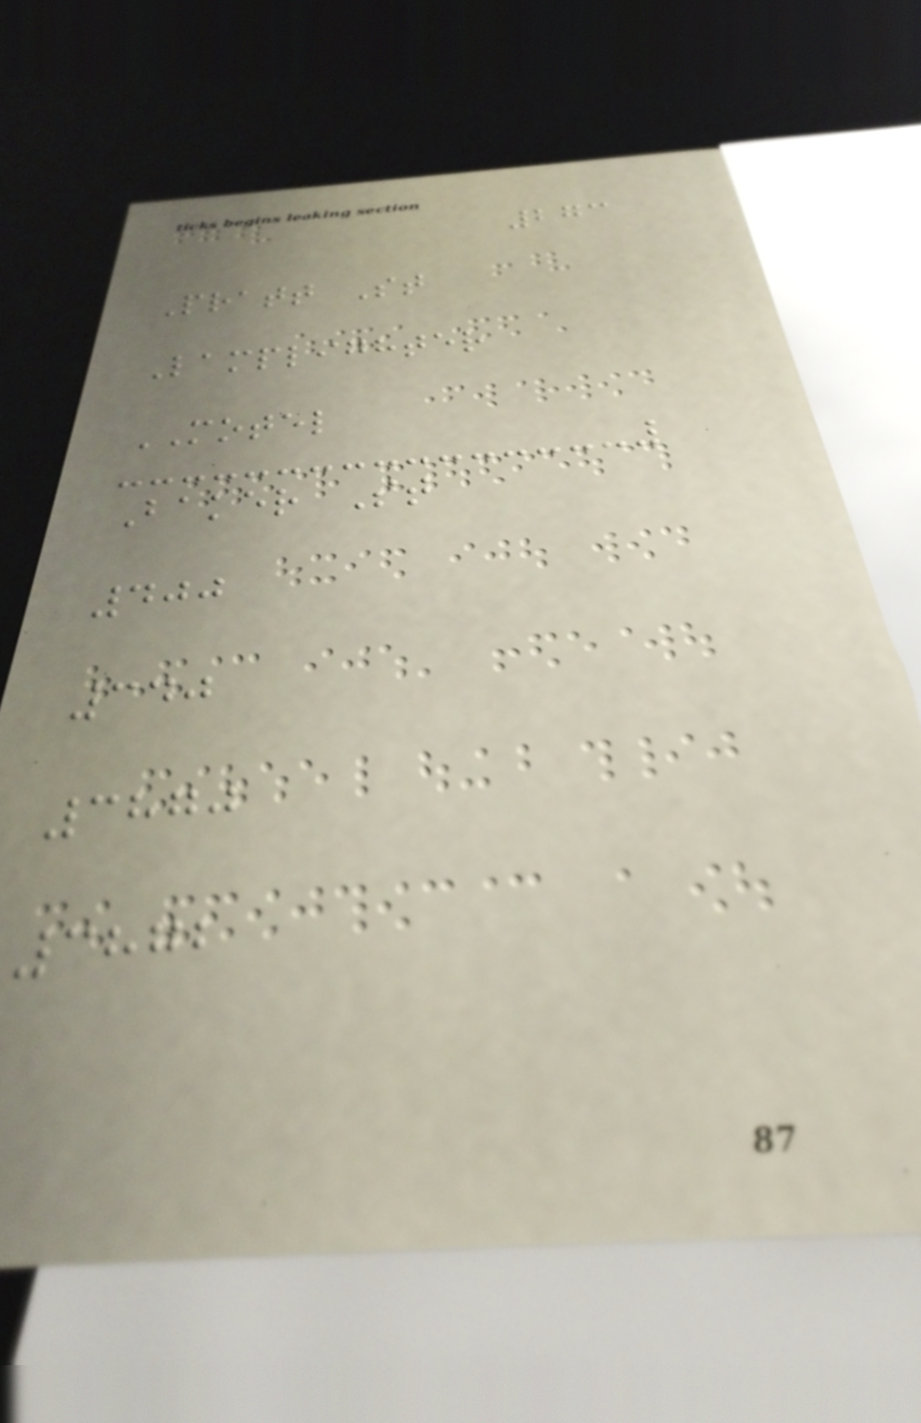273
Pratt St
Lamplighter
MOTEL
Baker St
400
340
3870
3872
